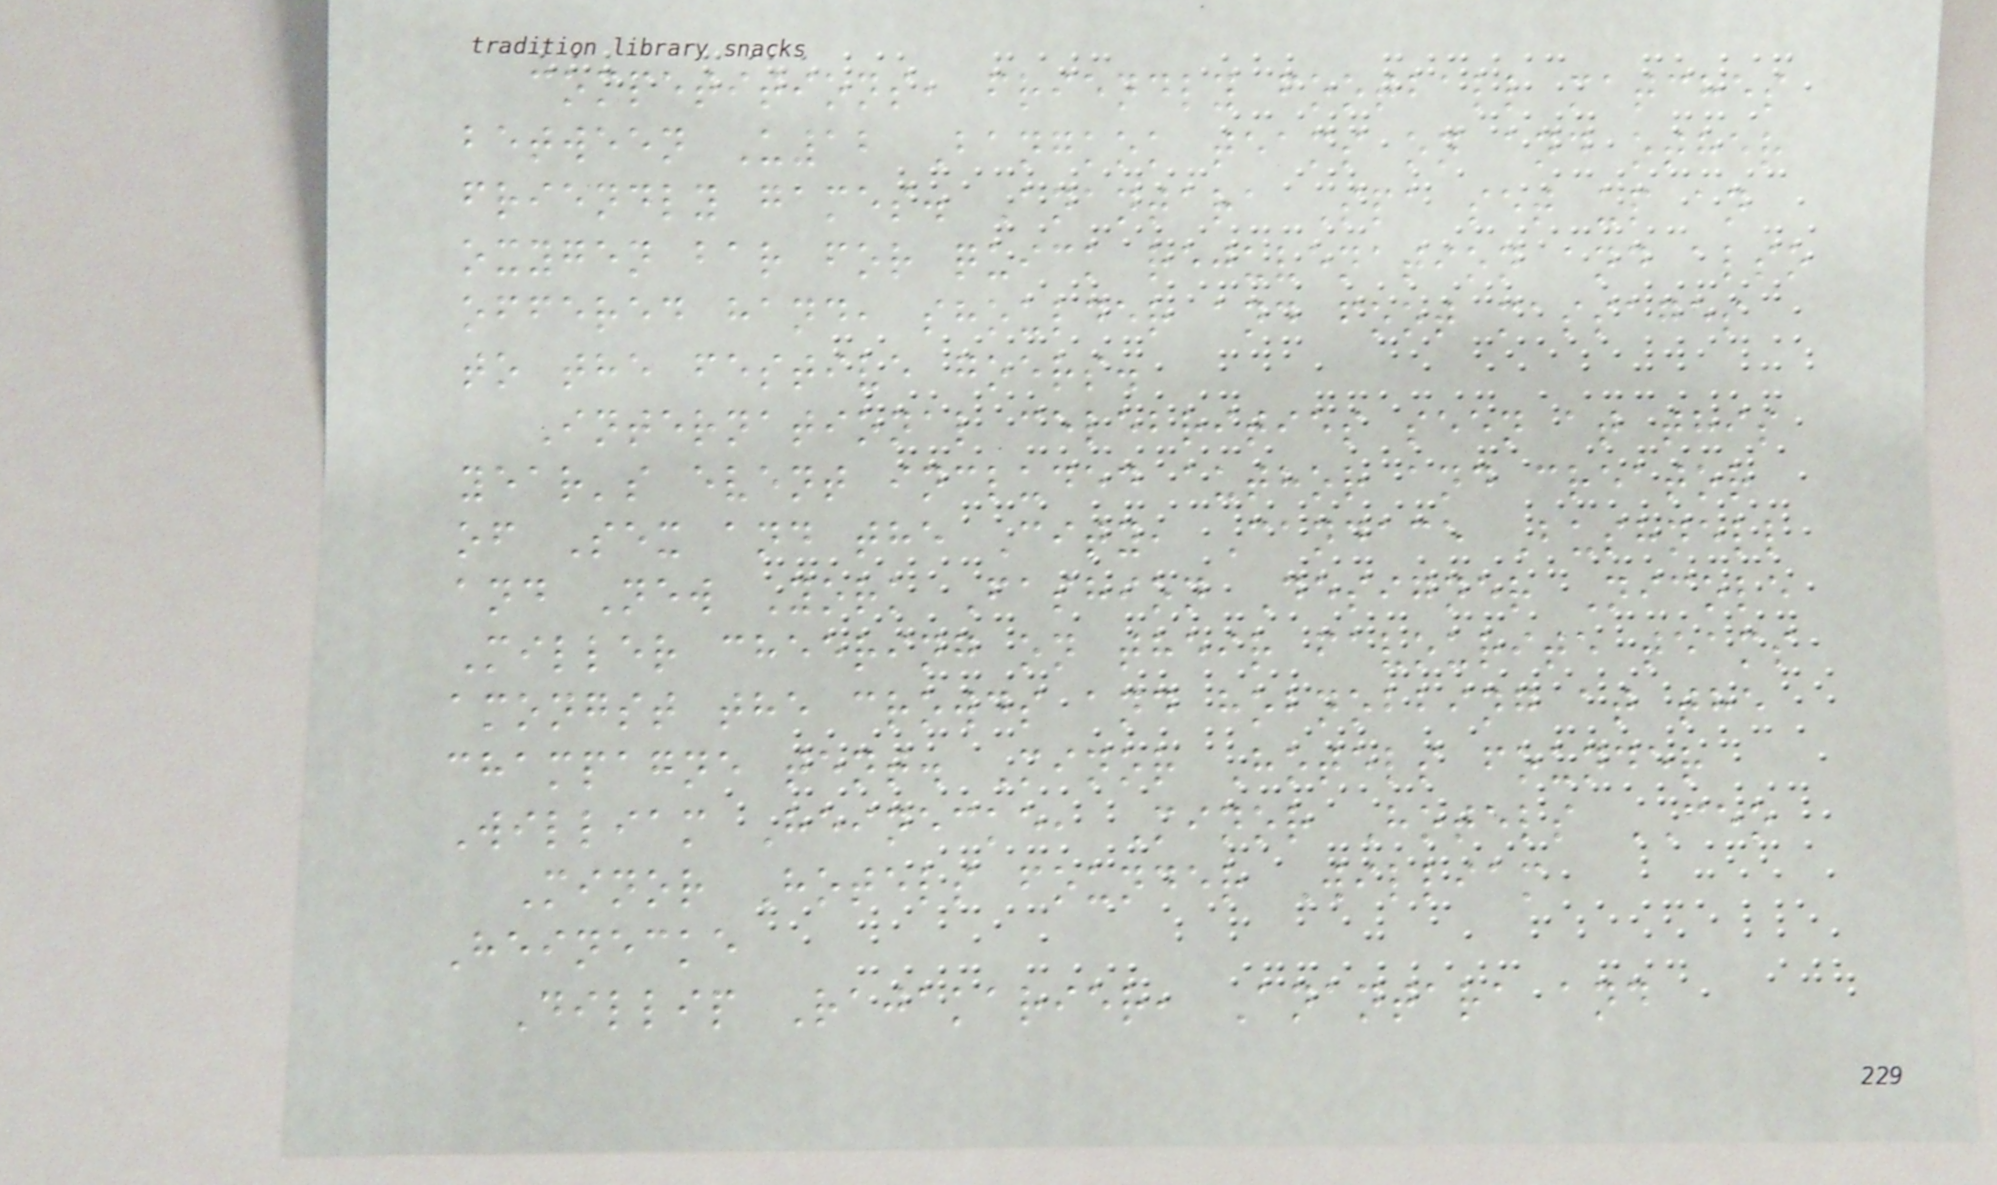competitions, friendly football matches
between U12 Bangkok teams on and other
friendly games. Anantara Spa set up an
oxygen bar for quick rejuvenation and also
offered hand, shoulder and foot massages
to the festive goers.
International celebrities seen at this
year's event included author and creator
of Sex and the City, Candace Bushnell
and New York Fashion Designer Nicole
Miller cheering on their favourite teams
amongst the crowds and hobnobbing at the
champagne tent. Minor Hotels founder
William Heinecke, Minor Hotels CEO
Minor Hotels founder William
Heinecke
Dillip Rajakarier, Anantara and
